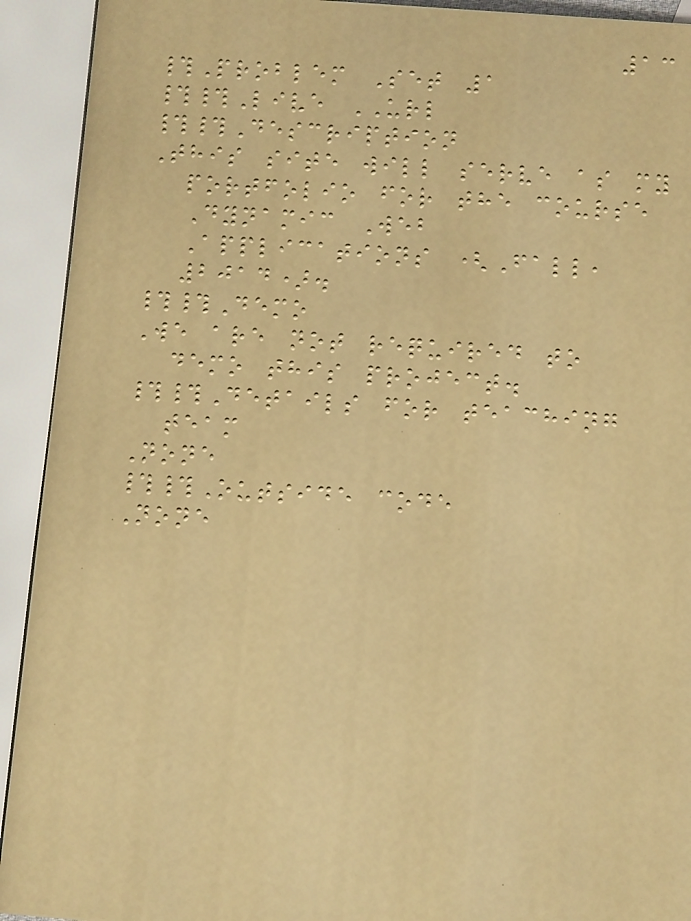13
#Problem Set 1
##Live URL
##Description
This site will serve as my
portfolio for the course
Dynamic Web
Applications (Fall,
2014).
##Demo
We are not required to
demo this project.
##Details for teaching
team
None
##Outside code
None
